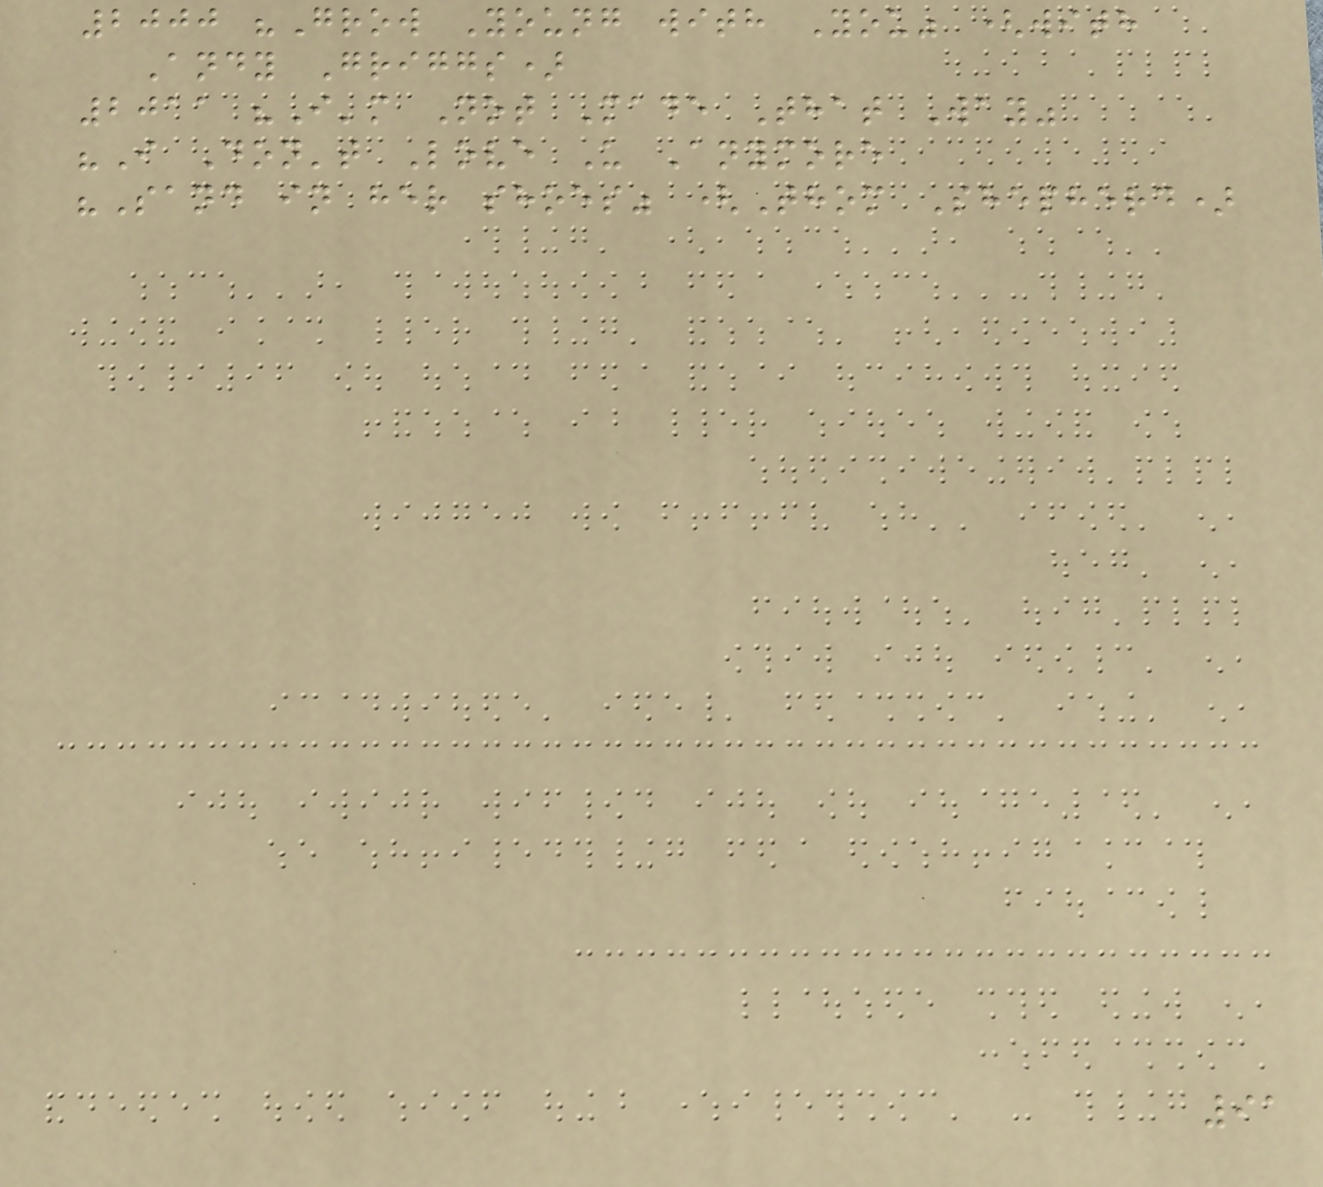2000 "Grow Young with You" (with
Andy Griggs)
2011 "I'm Not Made That Way"
"I Don't Love U Anymore
"Sand in her shoes" (Thom Shepherd)
91
